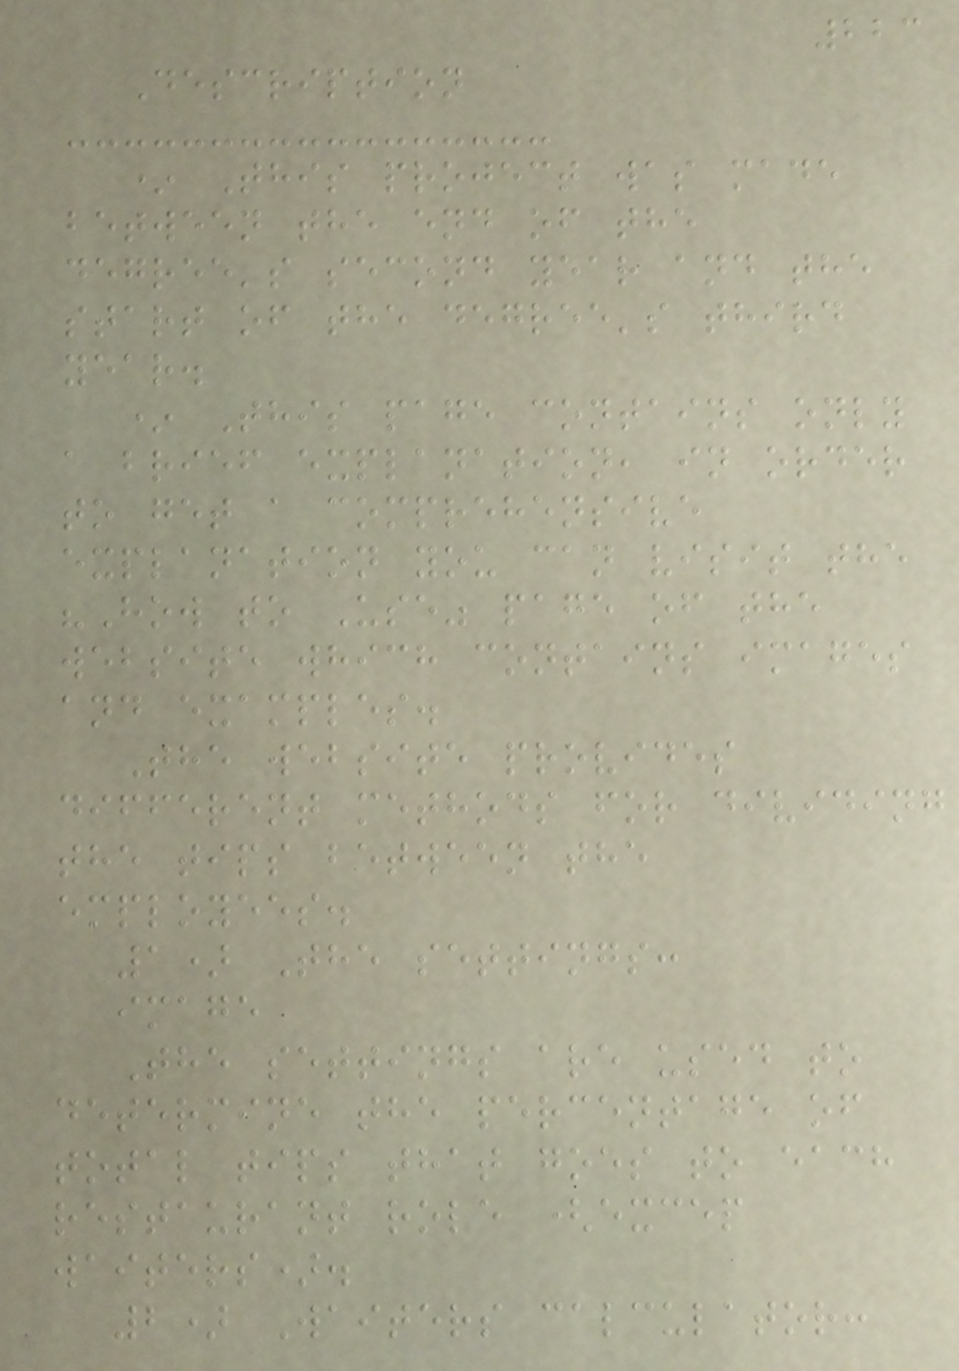223
Description
* This project was made
between the end of the
degree's second year and the
start of the degree's third
year.
* This page contains only
a brief explanation, in order
to get a comprehensive
explanation you can visit the
"How to Use" page of the
website which contains images
and examples.
The website provides
different methods for dividing
the tips between the
employees.
1) The settings:
image
The settings are used to
determine the percentage of
total tips that goes to each
restaurant role (excep
waiters).
2) Waiters calculator:
